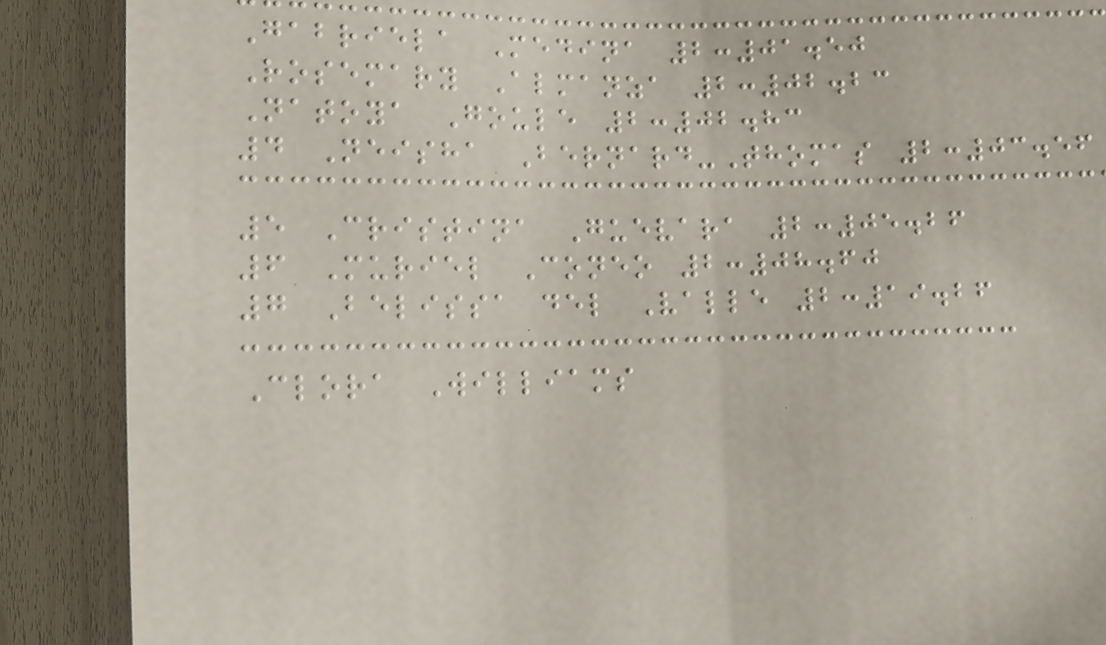Gabriela Medina 2:01.50
Rosemary Almanza 2:02.23
Natoya Goule 2:02.83
4 Neisha Bernard-Thomas 2:03.56
5 Cristina Guevara 2:05.26
6 Muriel Coneo 2:08.60
7 Belissa del Valle 2:19.26
Clora Williams
